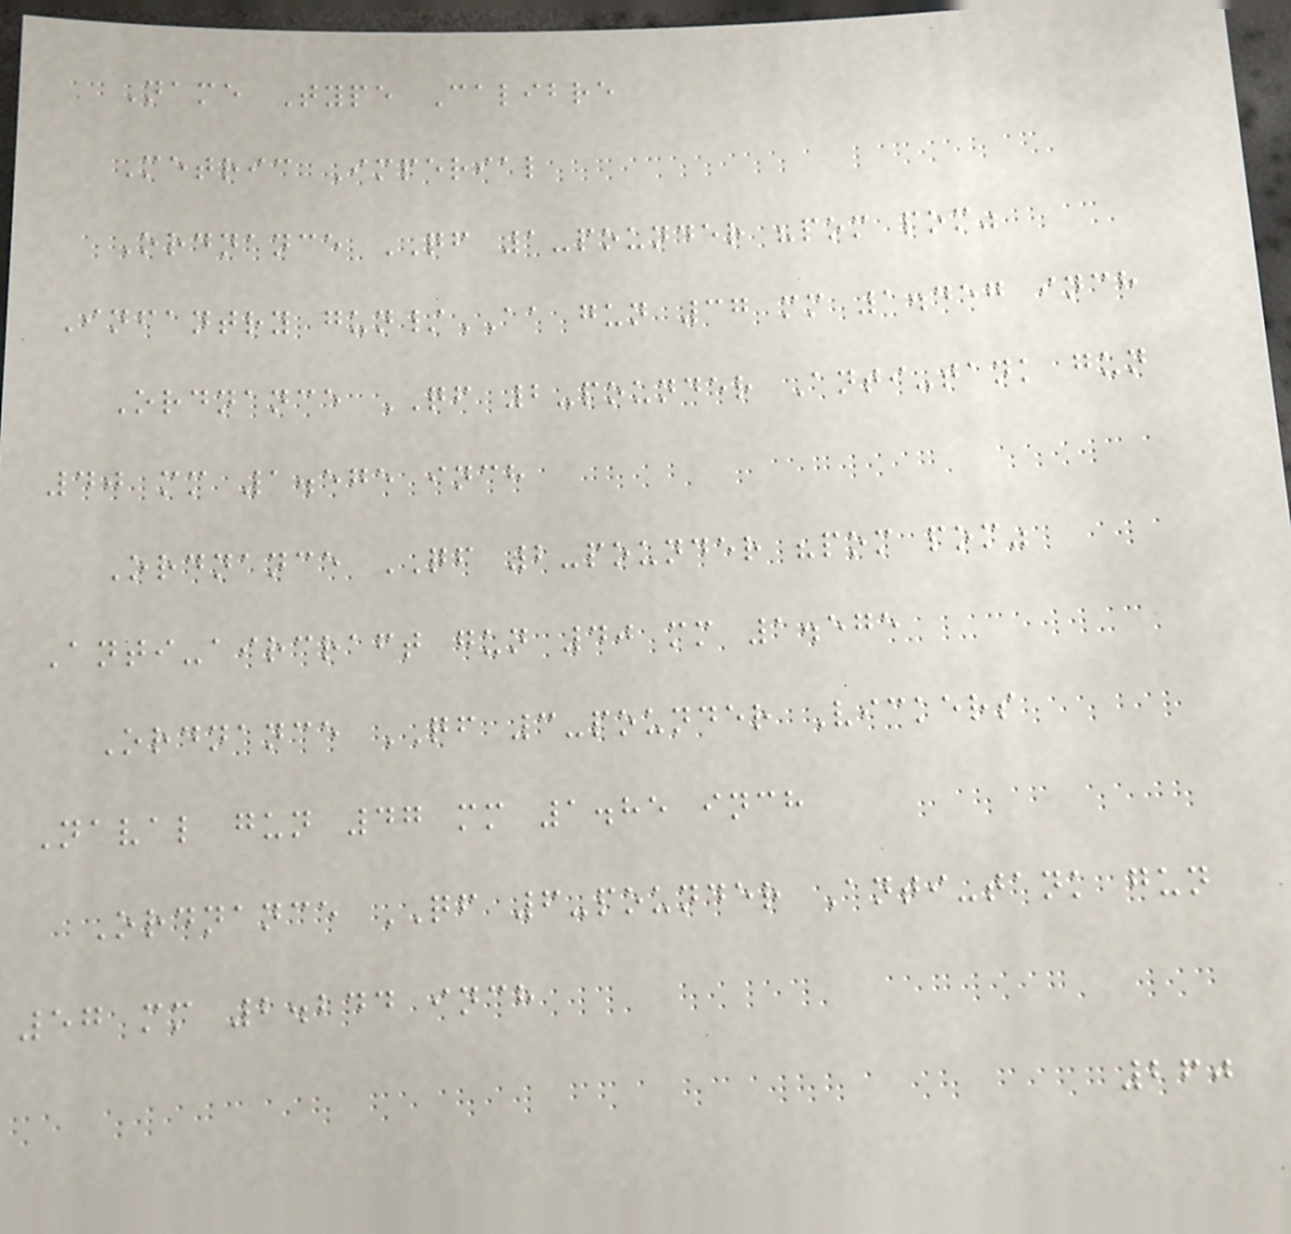Name Type Calibre
Metric Imperial
Ordnance QF 1-pounder "pom pom"
Infantry gun/AA gun 37 mm 1.457 inch
Ordnance QF 2-pounder Anti-tank gun
40 mm 1.575 inch
Ordnance QF 2-pounder "pom pom"
Anti-aircraft gun 40 mm 1.575
Ordnance QF 3-pounder Vickers
Naval gun 47 mm 1.85 inch
Ordnance QF 6-pounder Anti-tank gun
57 mm 2.244 inch
260
